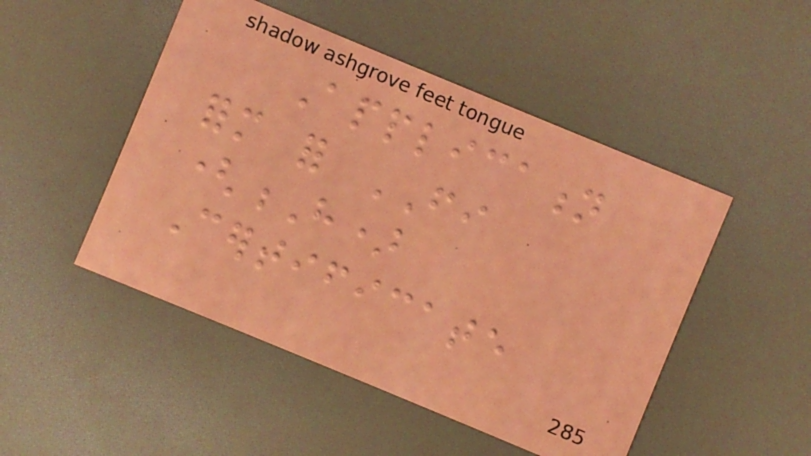Application
form for FI
(H)
Certificate
